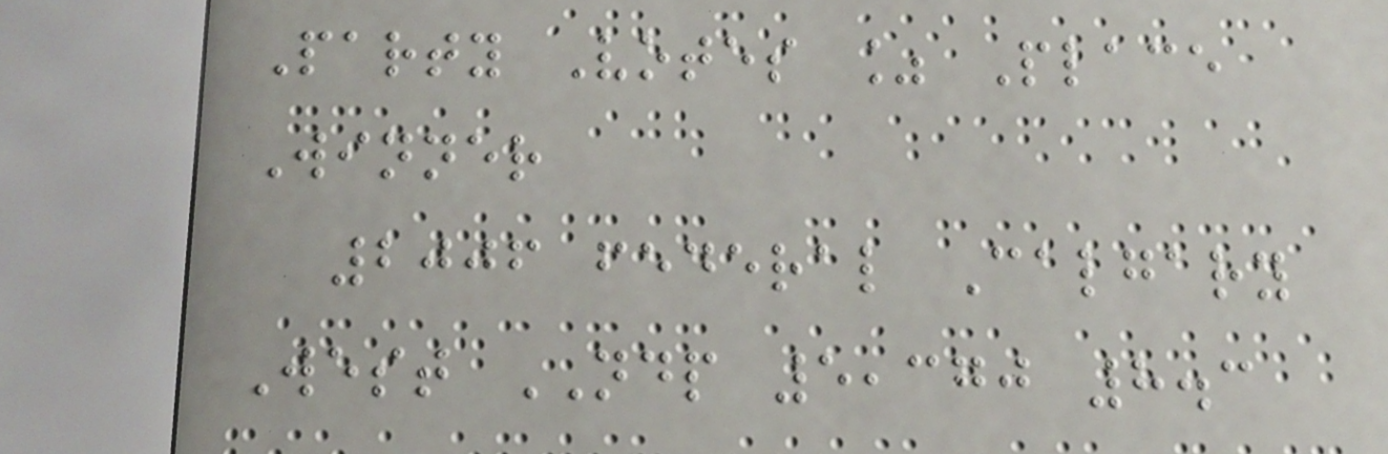Party Votes % Place
Winner
2006 federal Calgary
West NDP 5,370 8.3
